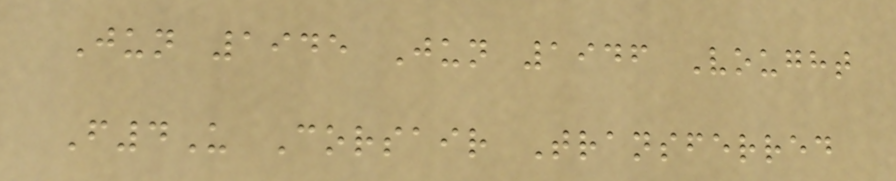Jun 1945 Jun 1946 Vought
F4U Corsair Transferred
